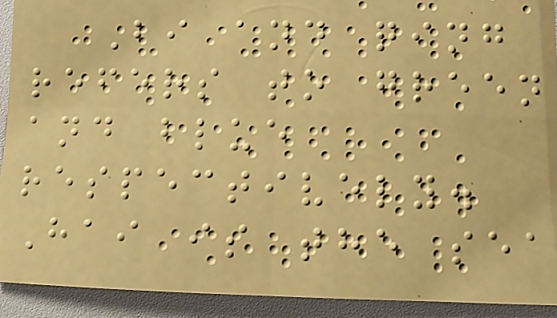Bi and qing
refers to green
and blue
respectively.
Hai is the sea
